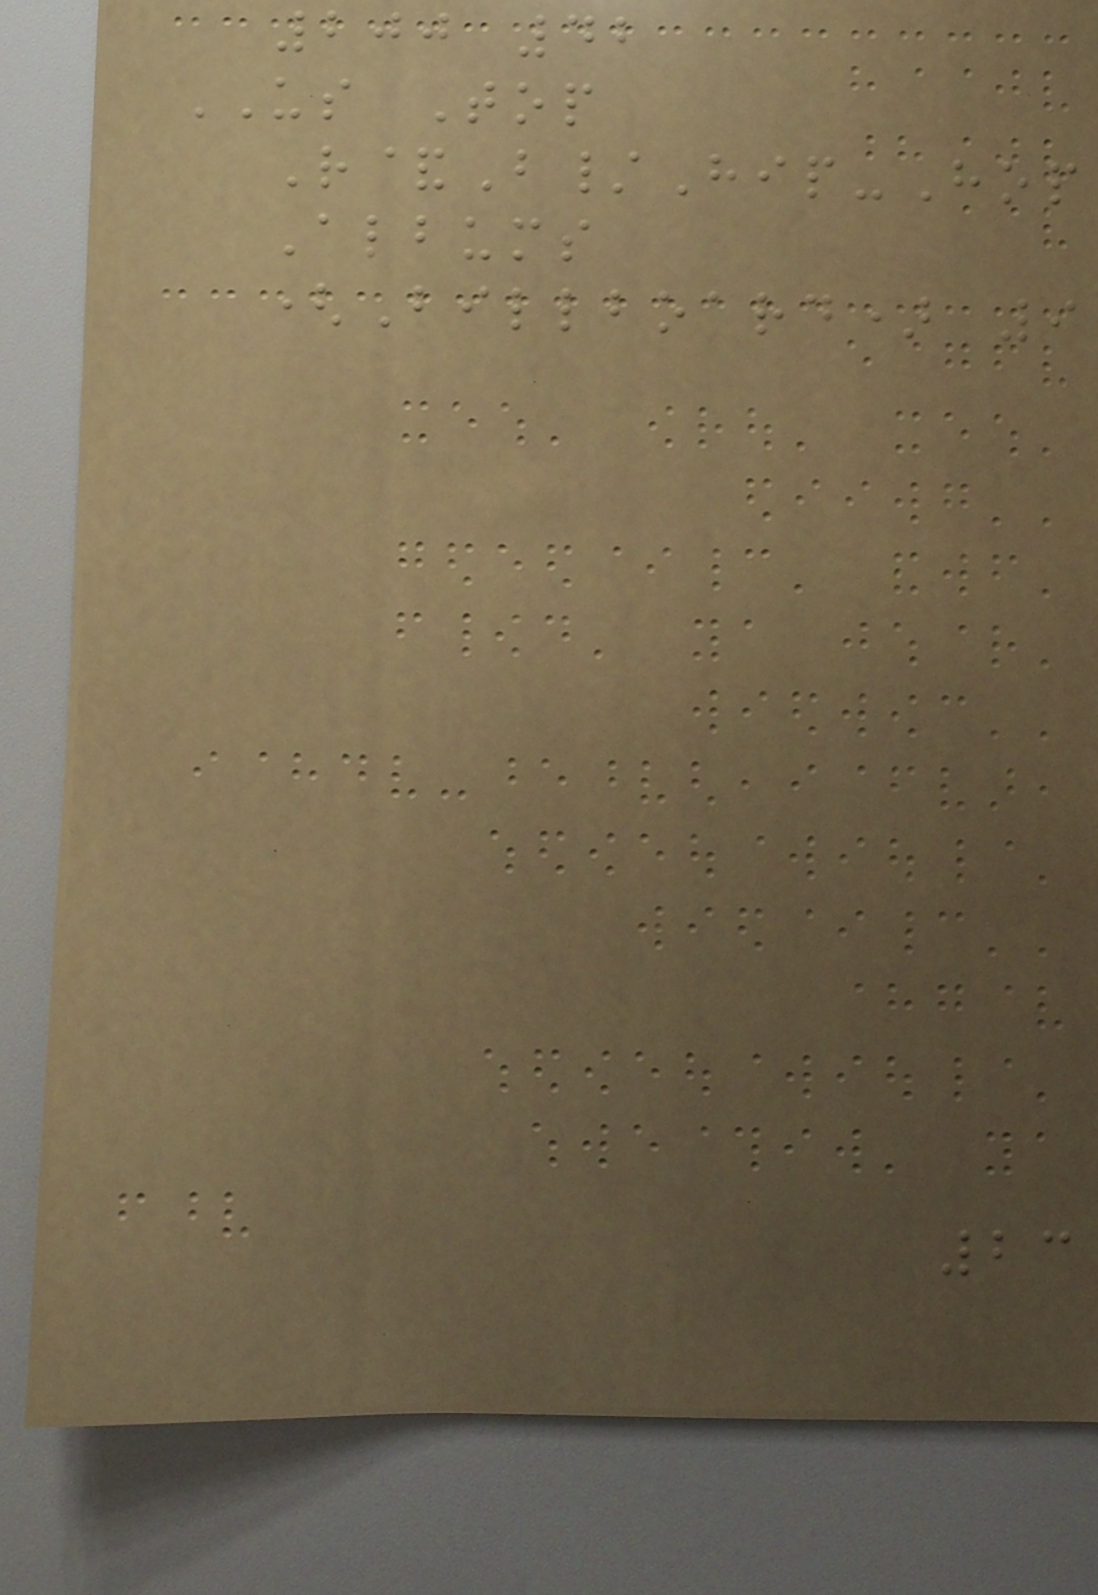200 42
US Top
R&B/Hip-Hop
Albums
(Billboard) 9
23
